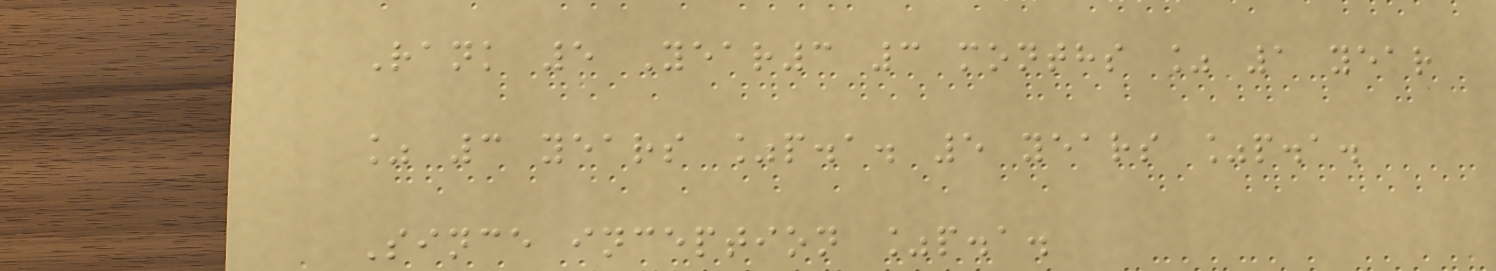Rank 5 Year3 3 months % 1 year
% 3 years %p.a. 5 years %p.a.
Since inception %p.a.
